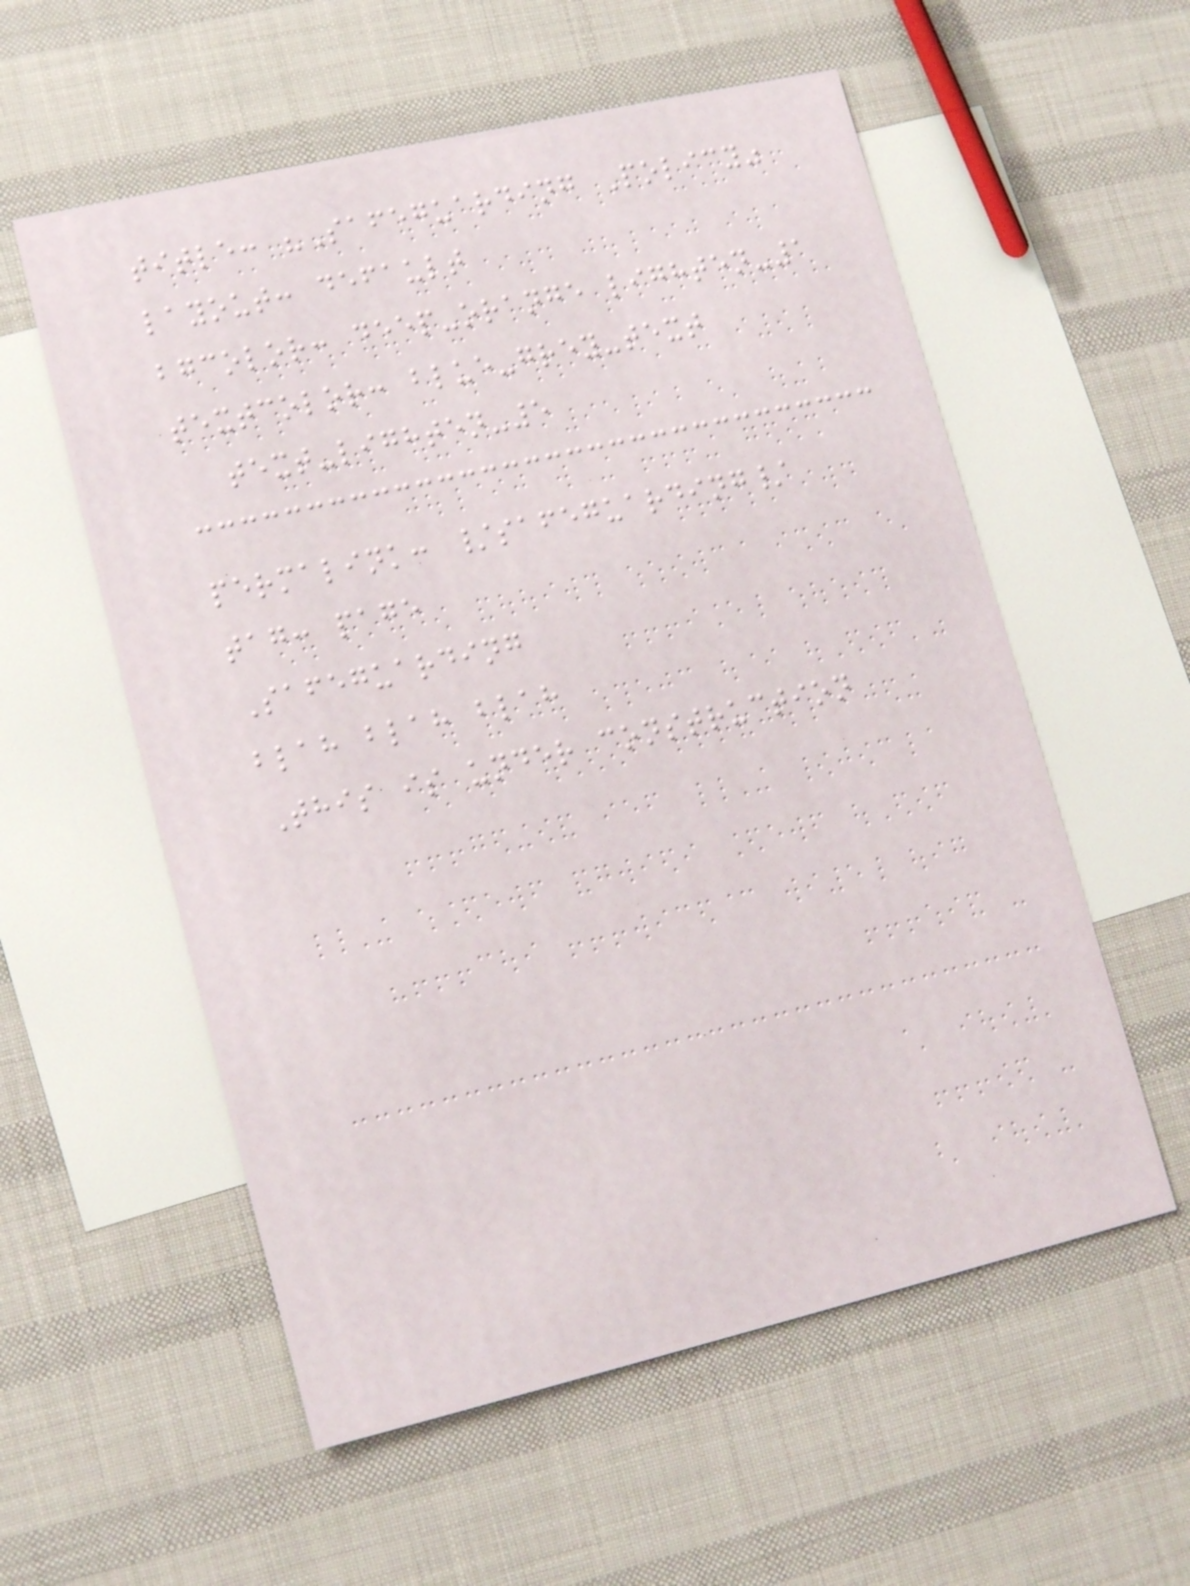title: "Safeguarding Policy"
layout: default
bgcolor: deep-orange lighten-1
textcolor: blue-grey-text
text-lighten-5
permalink: /safeguarding/
tag: page
Safeguarding
blah blah blah
This is under construction
